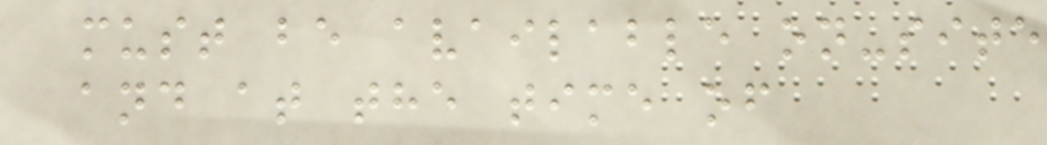must be available on-site
and at the time of
